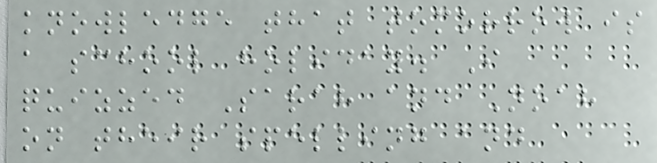knowledge that tomorrow is
a school holiday. I
quizzed Sarah and Noah
on their spelling and
